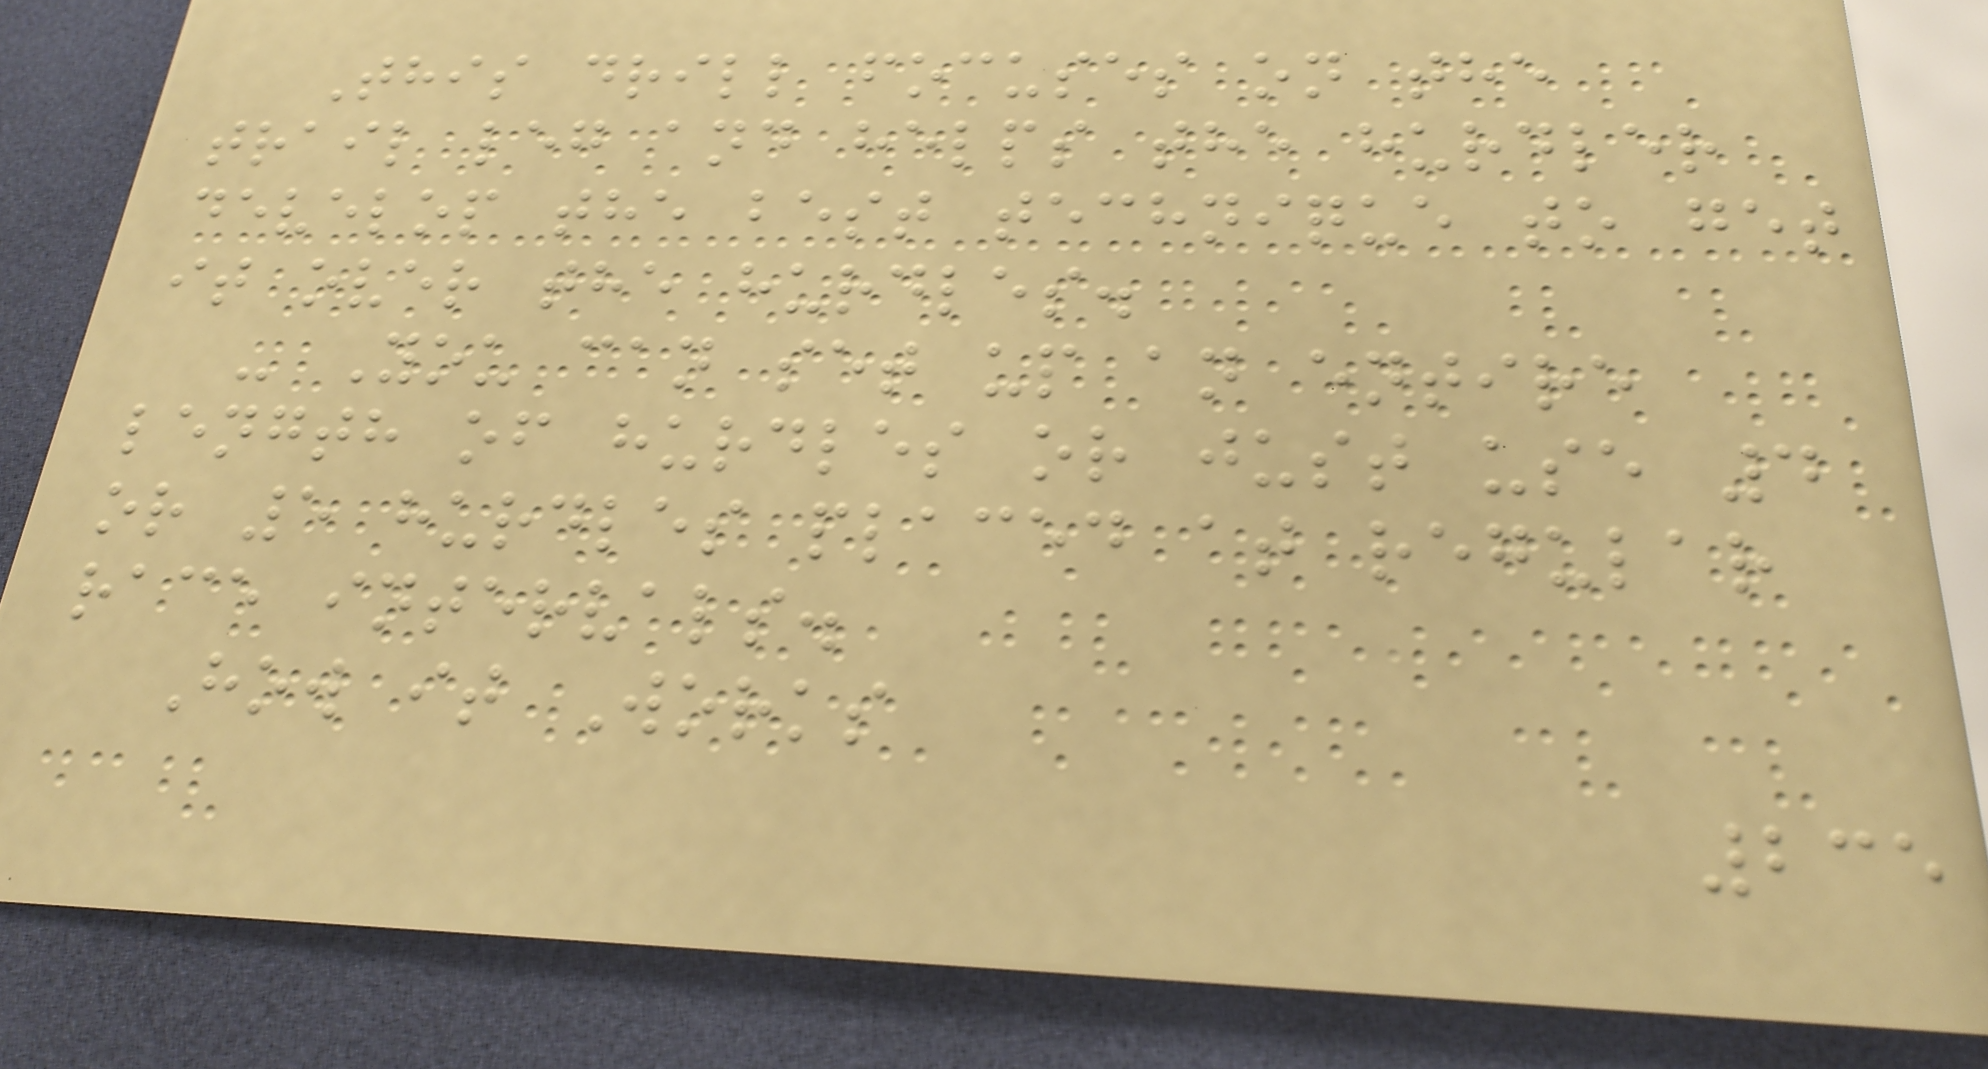This drill focuses on the
trail leg and helps the hurdler
develop the best technique to get
it over the hurdles.
- You can set up an entire
length of hurdles or just use 4
or 5 hurdles placed at regular
race intervals.
How it Works
235
